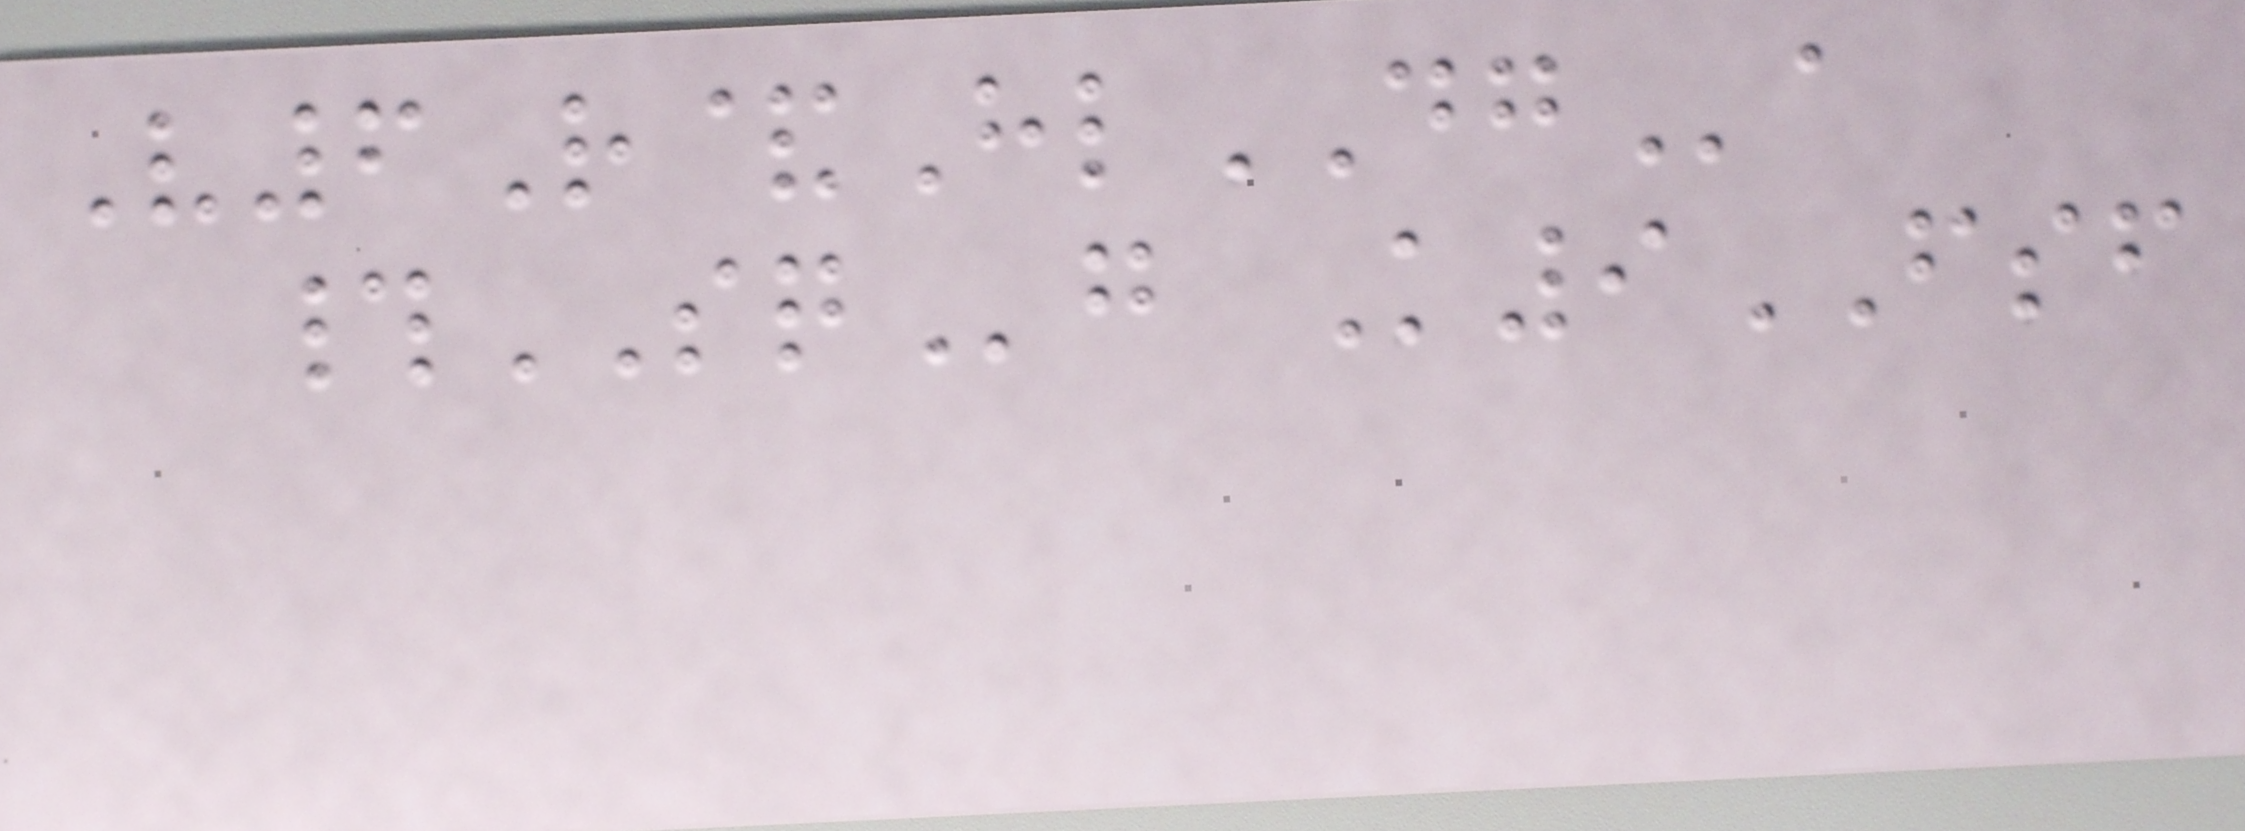V6R&HlDGa
#SQg K9FSF
